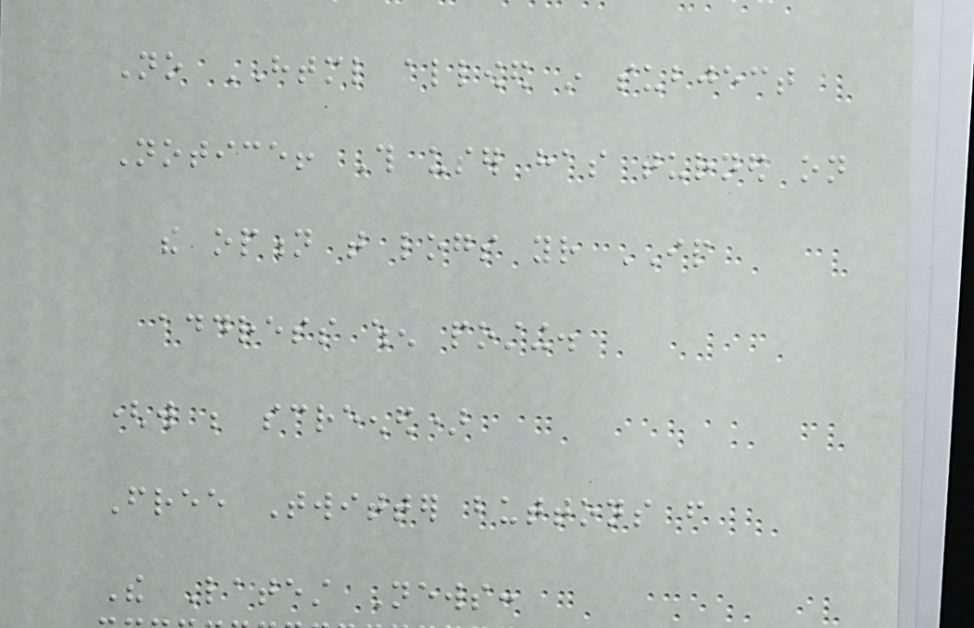No HTML allowed in subject
Notice! This user has turned on
the option that logs your IP
address when posting.
(will be screened)
Free Twitter buttons from
The Latest News:
